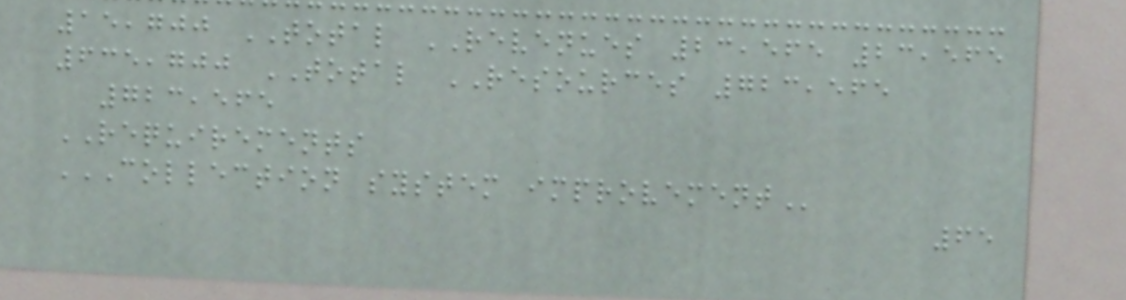15,700 TOTAL REVENUES 23,565 23,565
635,700 TOTAL RESOURCES 723,565
723,565
REQUIREMENTS
COLLECTION SYSTEM IMPROVEMENT
65
